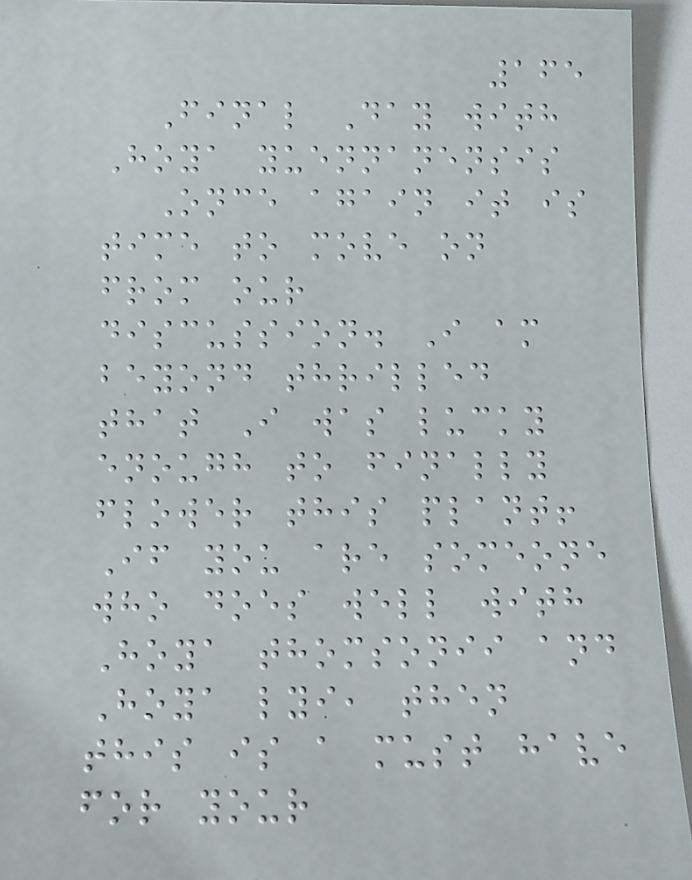165
Final Day with
Hoya yuennanensis
Once again it is
time to move on
from our
discussion. I am
beyond thrilled
that I was lucky
enough to finally
flower this plant!
If you are someone
who does well with
Hoya thomsonii and
Hoya lyi, then
this is a must have
for your
